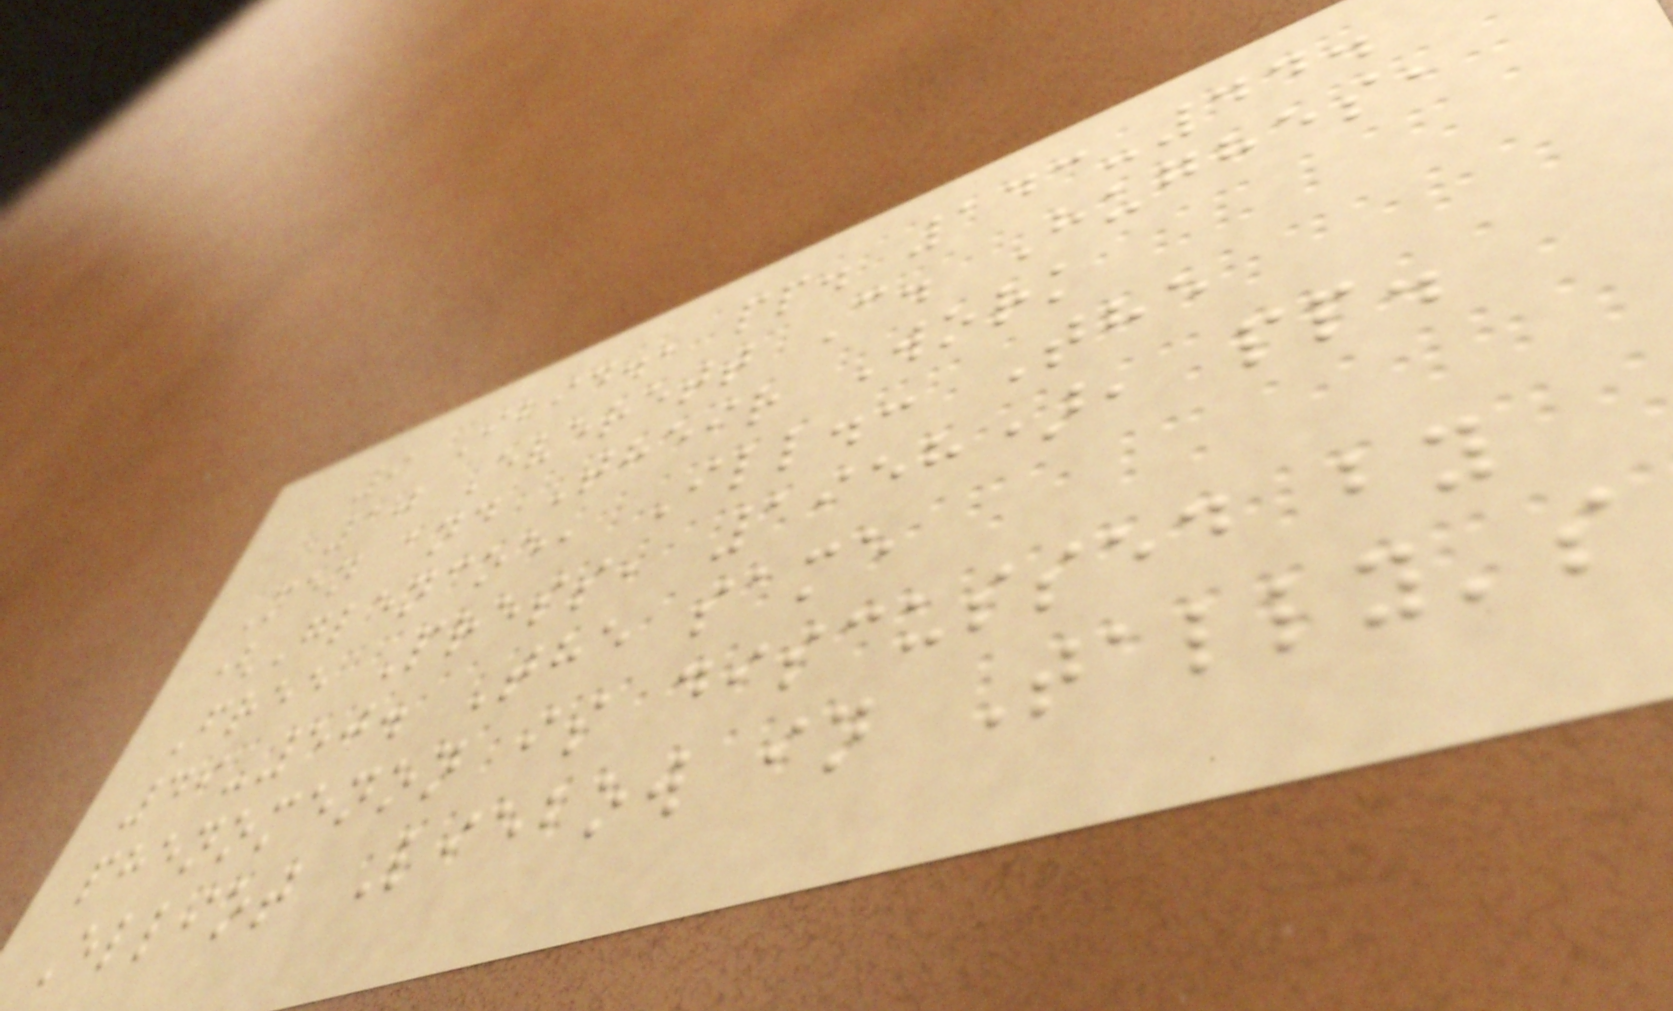9 Ibid., pp. 143-44.
10 Everett C. Hughes,
Men and Their Work
(Glencoe, Ill.: The
Free Press, 1958), pp.
49-50. The same
phenomenon is discussed by
Elliot Liebow in Tally's
